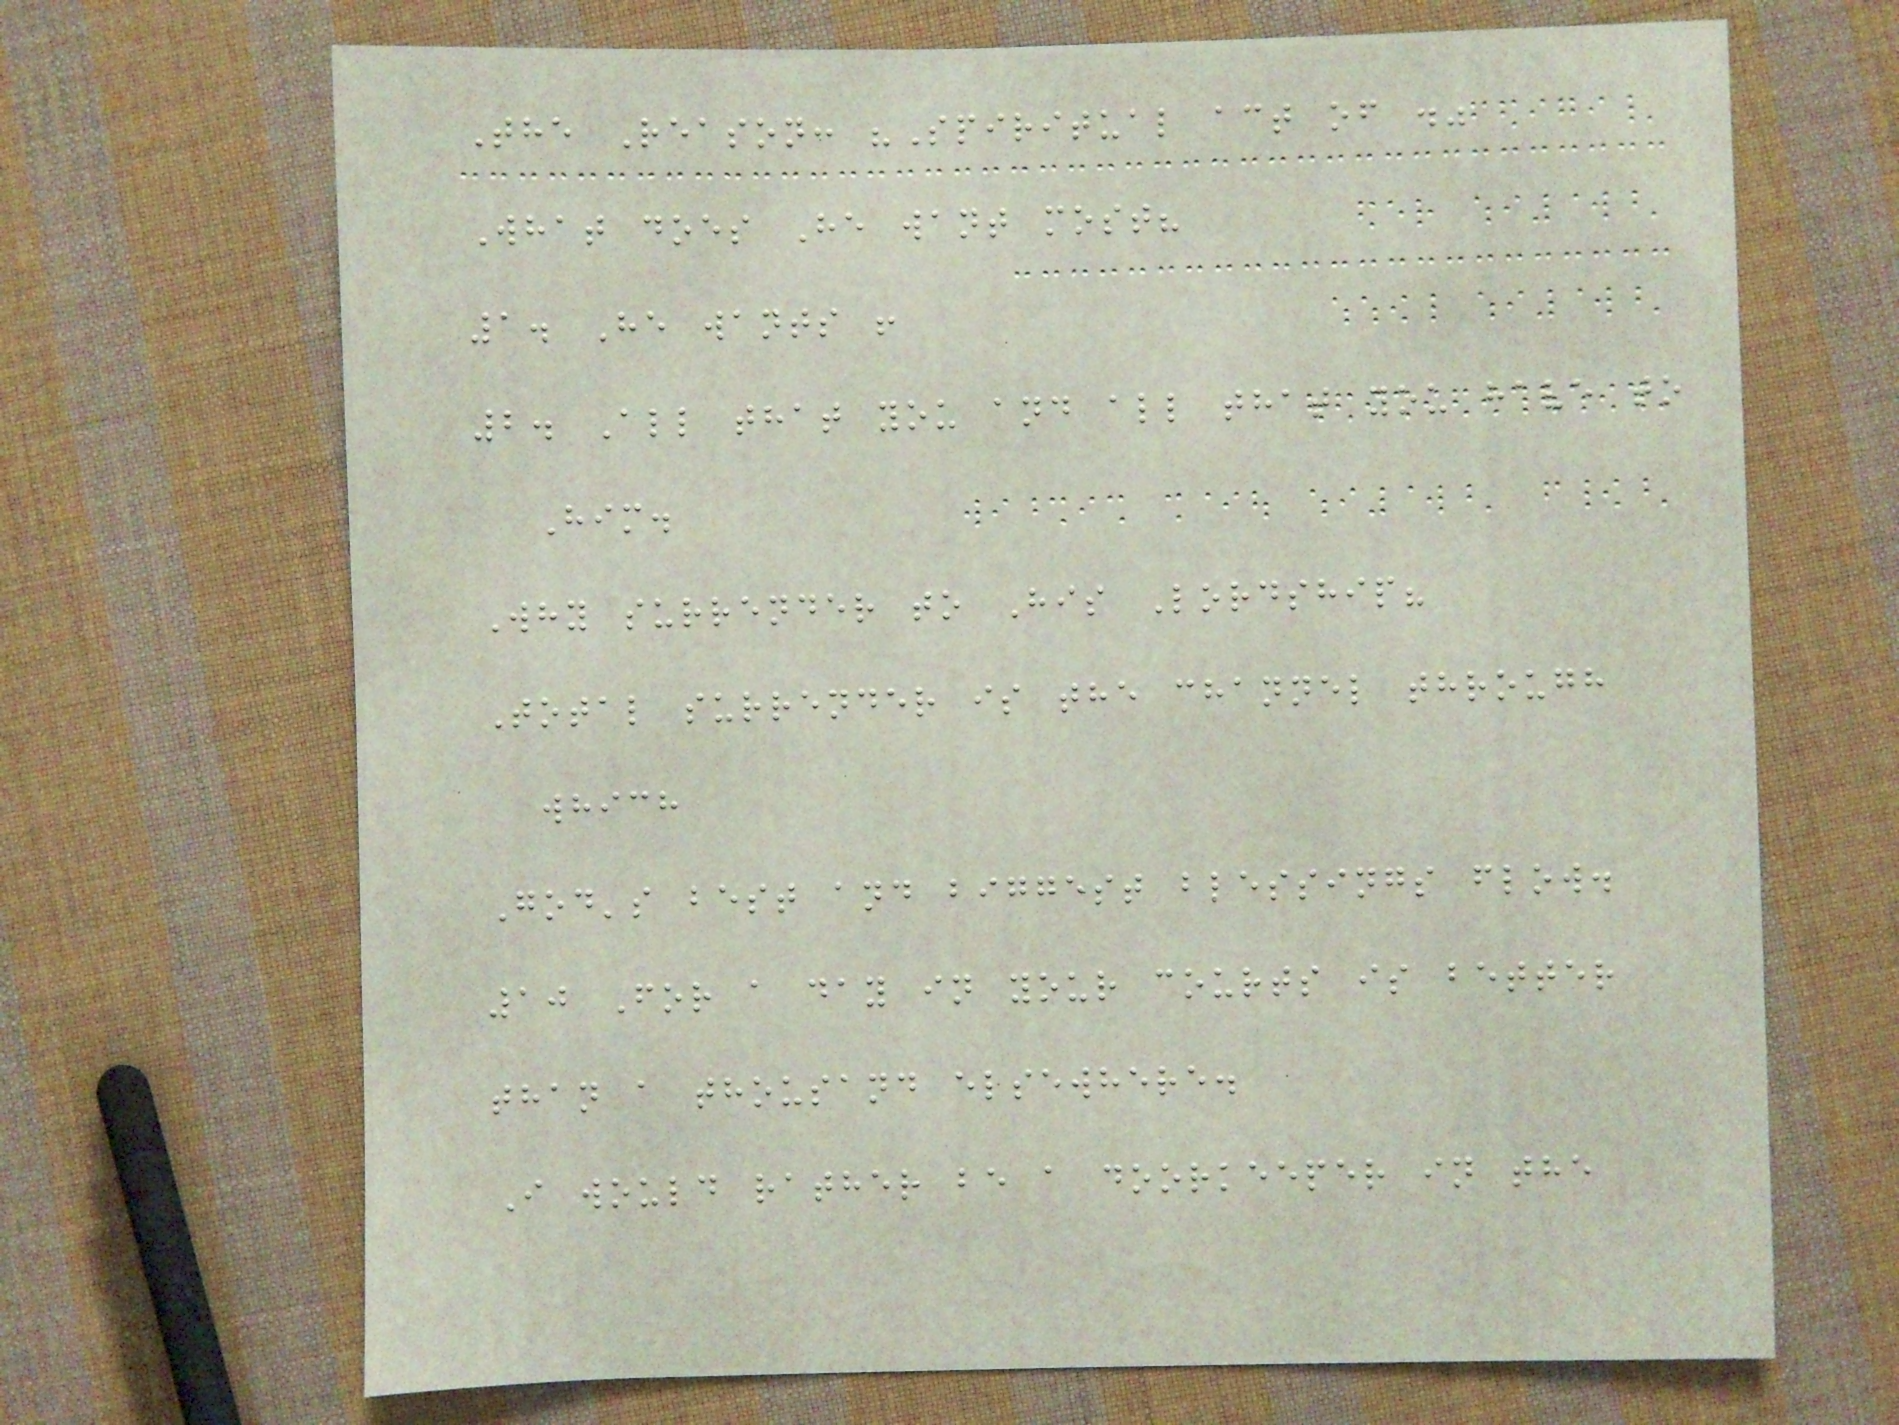The Reason: "Spiritual act of ."
What does He want most?
1. He wants !
2. All that you and all that you have to
Him.
Why surrender to His Lordship?
Total surrender is the channel through
which
God's best and biggest blessings flow.
10 For a day in your courts is better
than a thousand elsewhere.
I would rather be a doorkeeper in the
